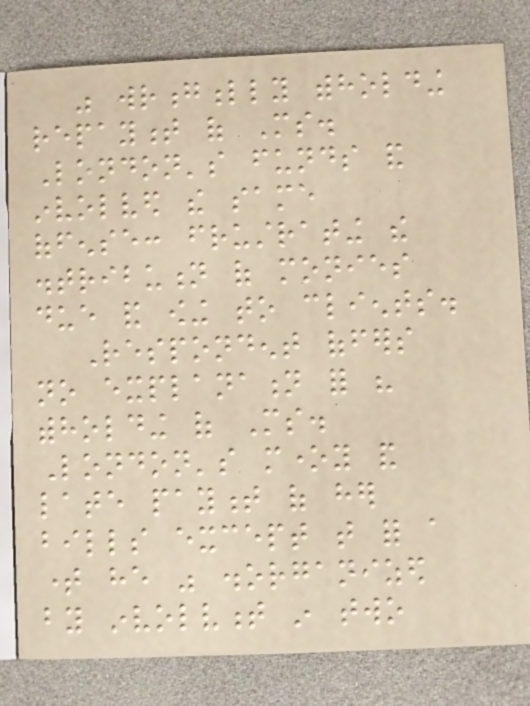was wrongfully withholding
repayment of Ms.
London's funds and
involved the same
offense: frustrating the
distribution of monies
due and owing to clients.
Respondent offers
no explanation for his
withholding of Ms.
London's money and
late payment of her
bills except that for a
time he was disorganized
by involvment in two
